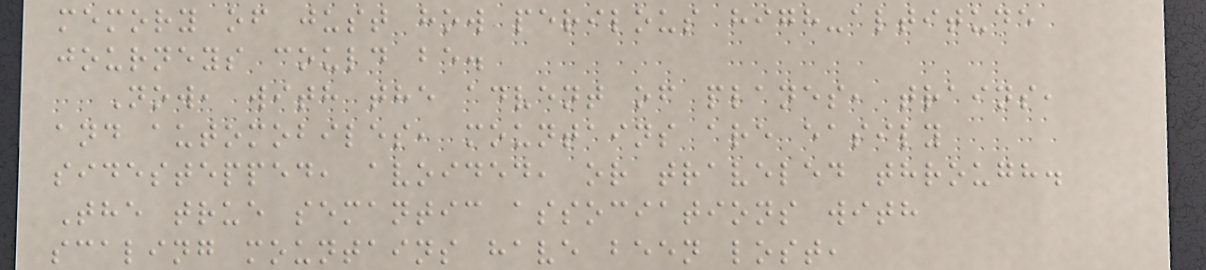memory of just how perilous high-altitude
journeys could be.
Now, with the advent of planes, trains,
and automobiles, mountains are easily
sidestepped, avoided, or traveled through.
The true semantic associations with
scaling mountains have been lost,
